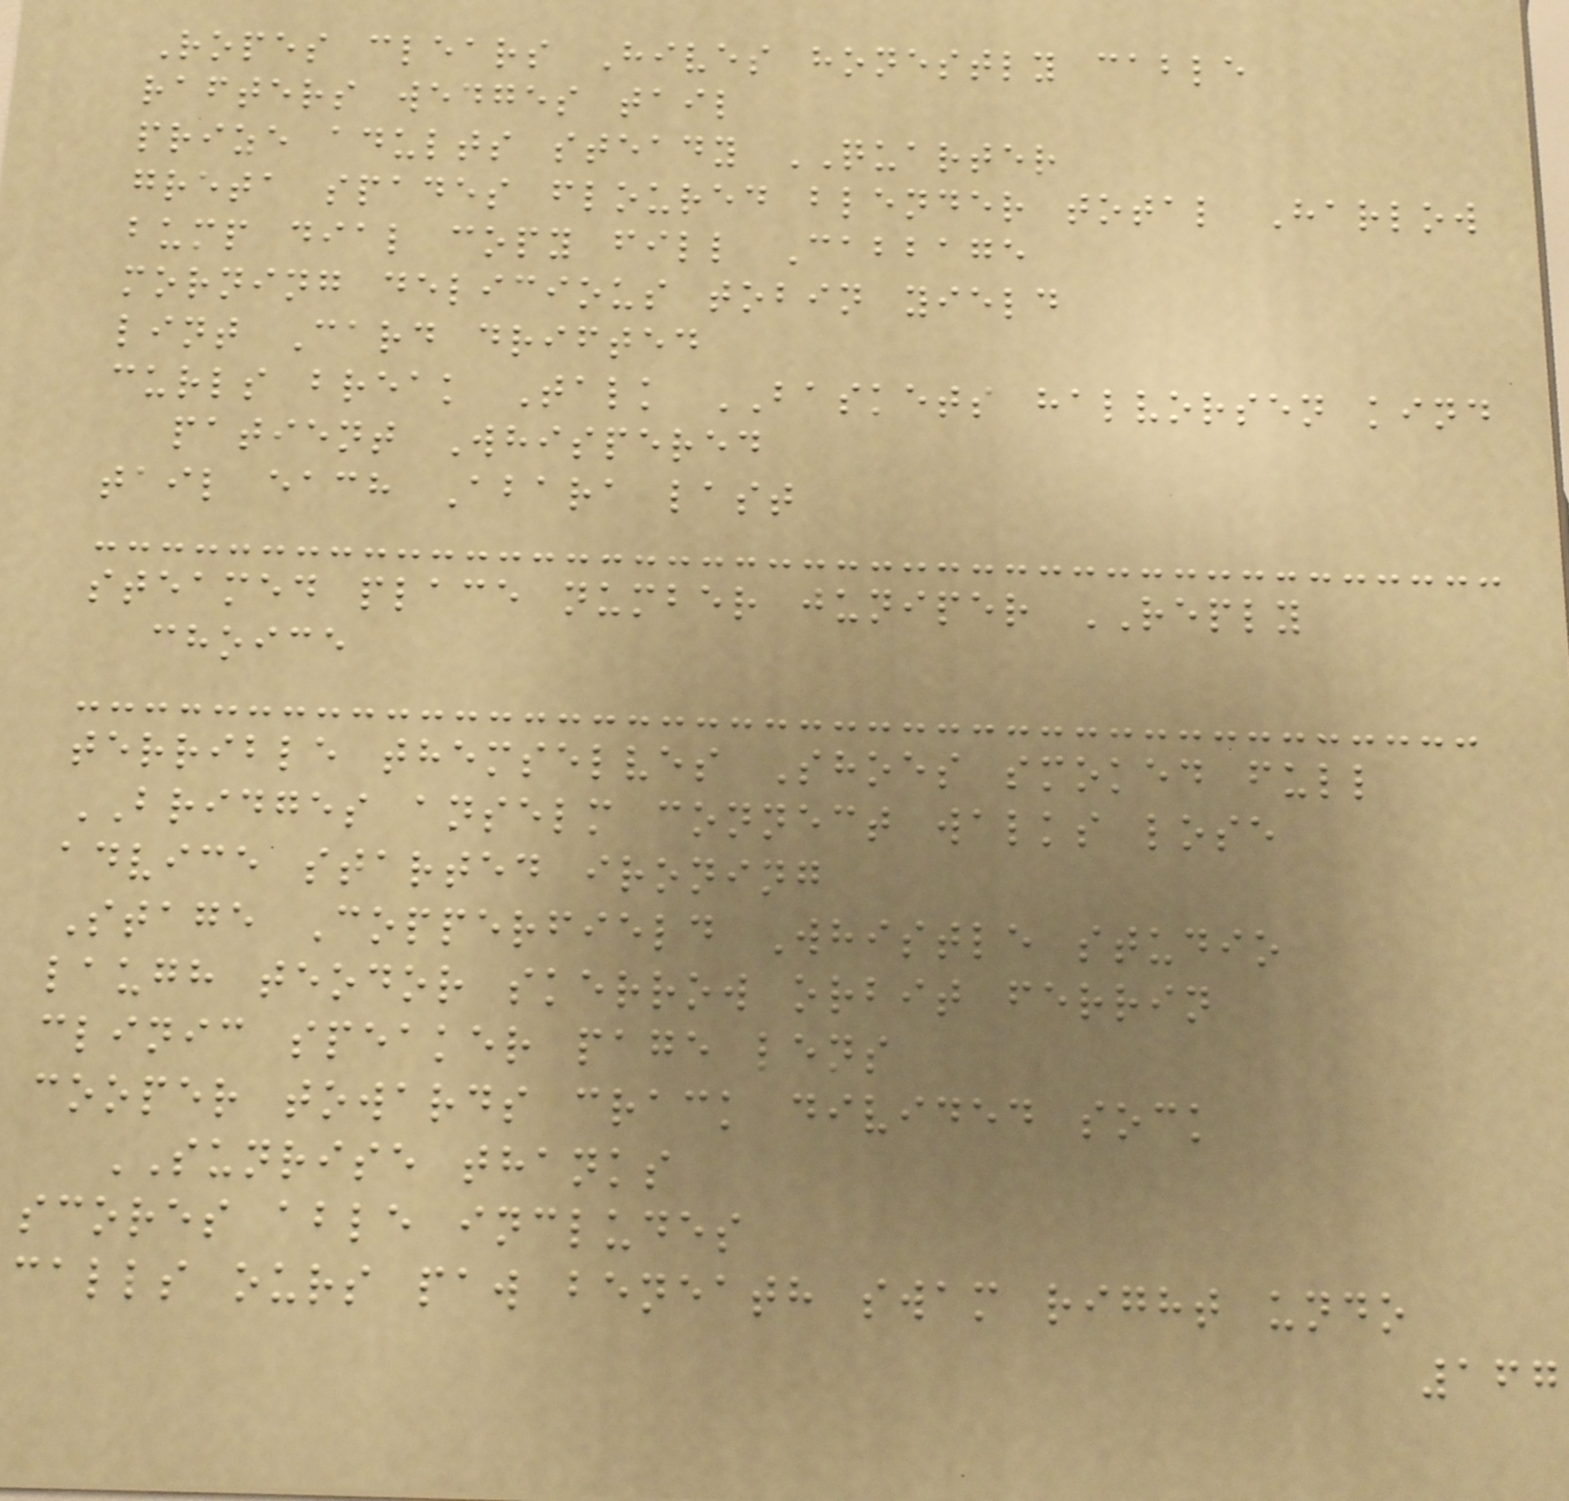Ropes clears Hives honestly cable
rafters wedges tail
prize adults steady QUARTER
greta spades floured blender total Harlow
bump dial copy fill Cabbage
morning delicious tobin yield
lint Card drifted
curls break Talk BASKETS halvorsen kind
patient Whispered
tail each Abara last
steamed place number juniper REPLY
choice
terrible themselves Shoes smoked full
BRIDGES anselm connect walks lose
advice started ironing
Stage Copperfield Whistle studio
laugh teodor skerrow orbit ferrin
clinic speaker page lens
cooper towards crack divided sock
SUNRISE thanks
scores able includes
calls ours paw beneath swam right undo
167
